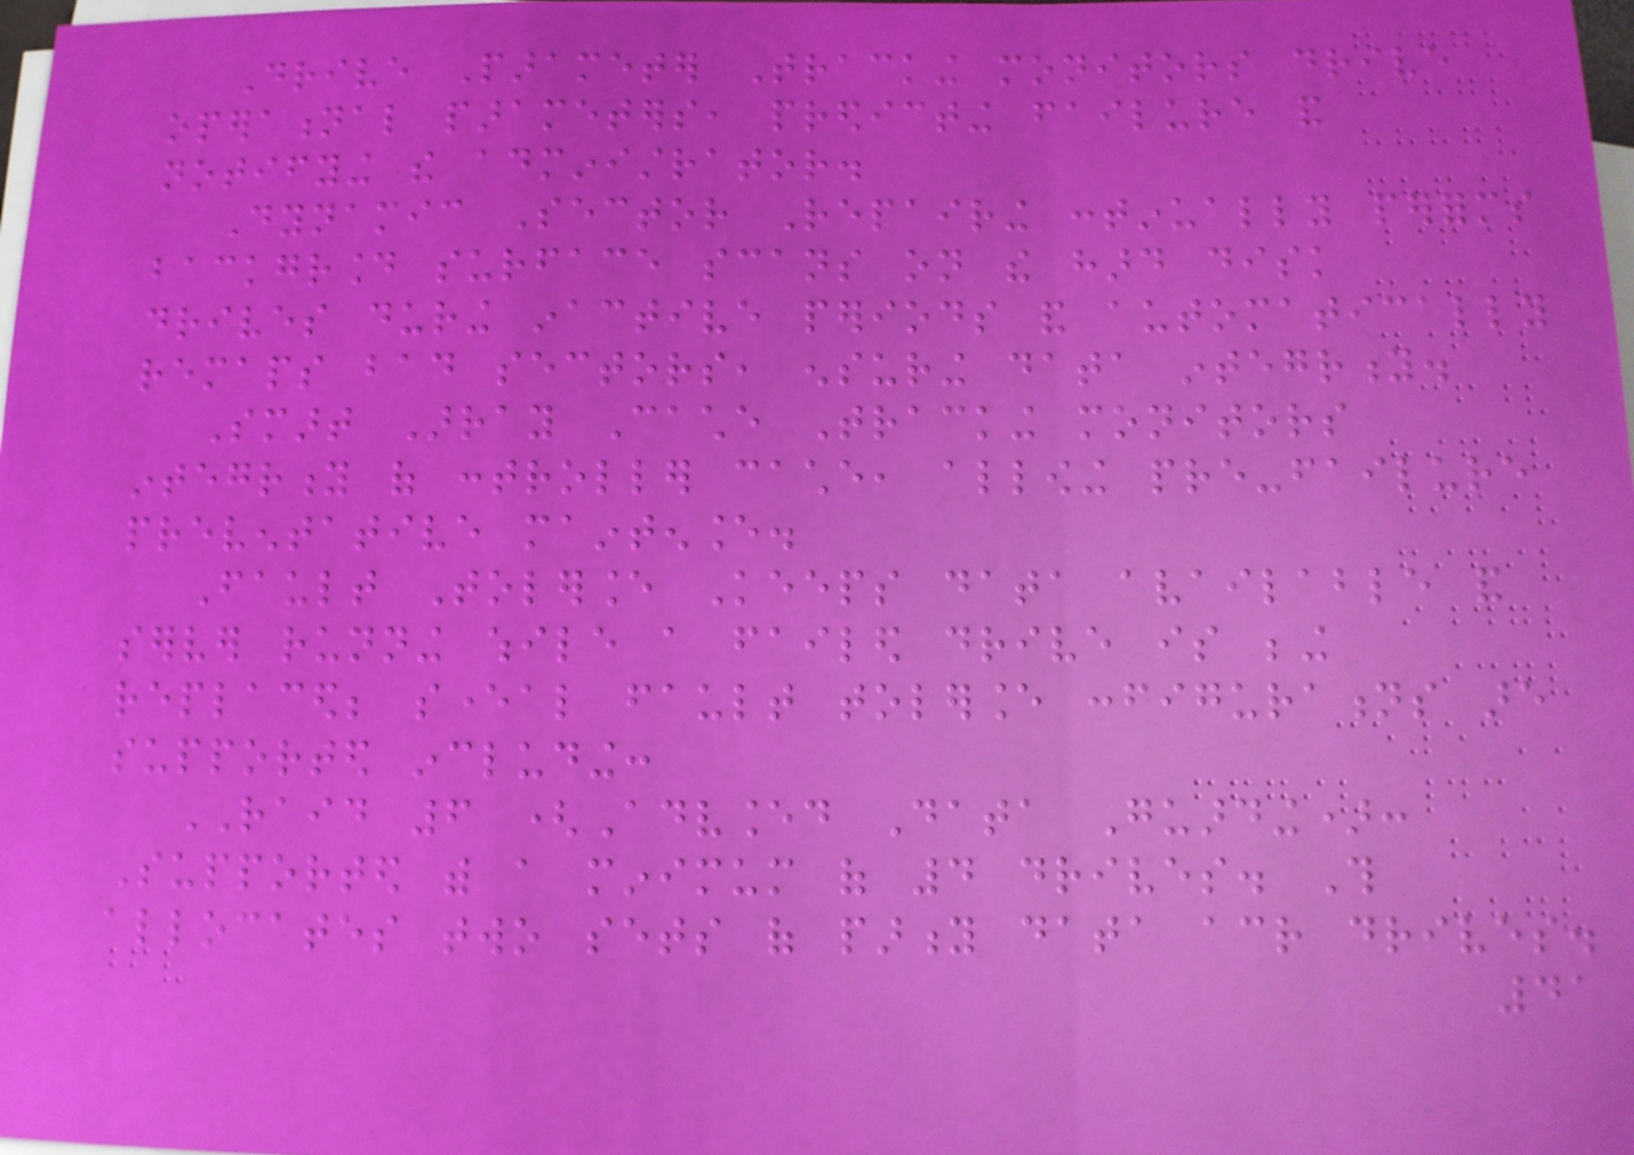Drive Parameter Tracking monitors drive
operational parameters, predicting failure and
notifying the administrator.
Dynamic Sector Repairing continually performs
background surface scans on the hard disk
drives during inactive periods and automatically
remaps bad sectors, ensuring data integrity.
Smart Array Cache Tracking monitors
integrity of controller cache, allowing pre-failure
preventative maintenance.
Fault Tolerance Keeps data available and
server running while a failed drive is being
replaced; several fault tolerance configurations are
supported including:
RAID 6 (Advanced Data Guarding):
Supported with a minimum of 4 drives. This
allocates two sets of parity data across drives.
41
